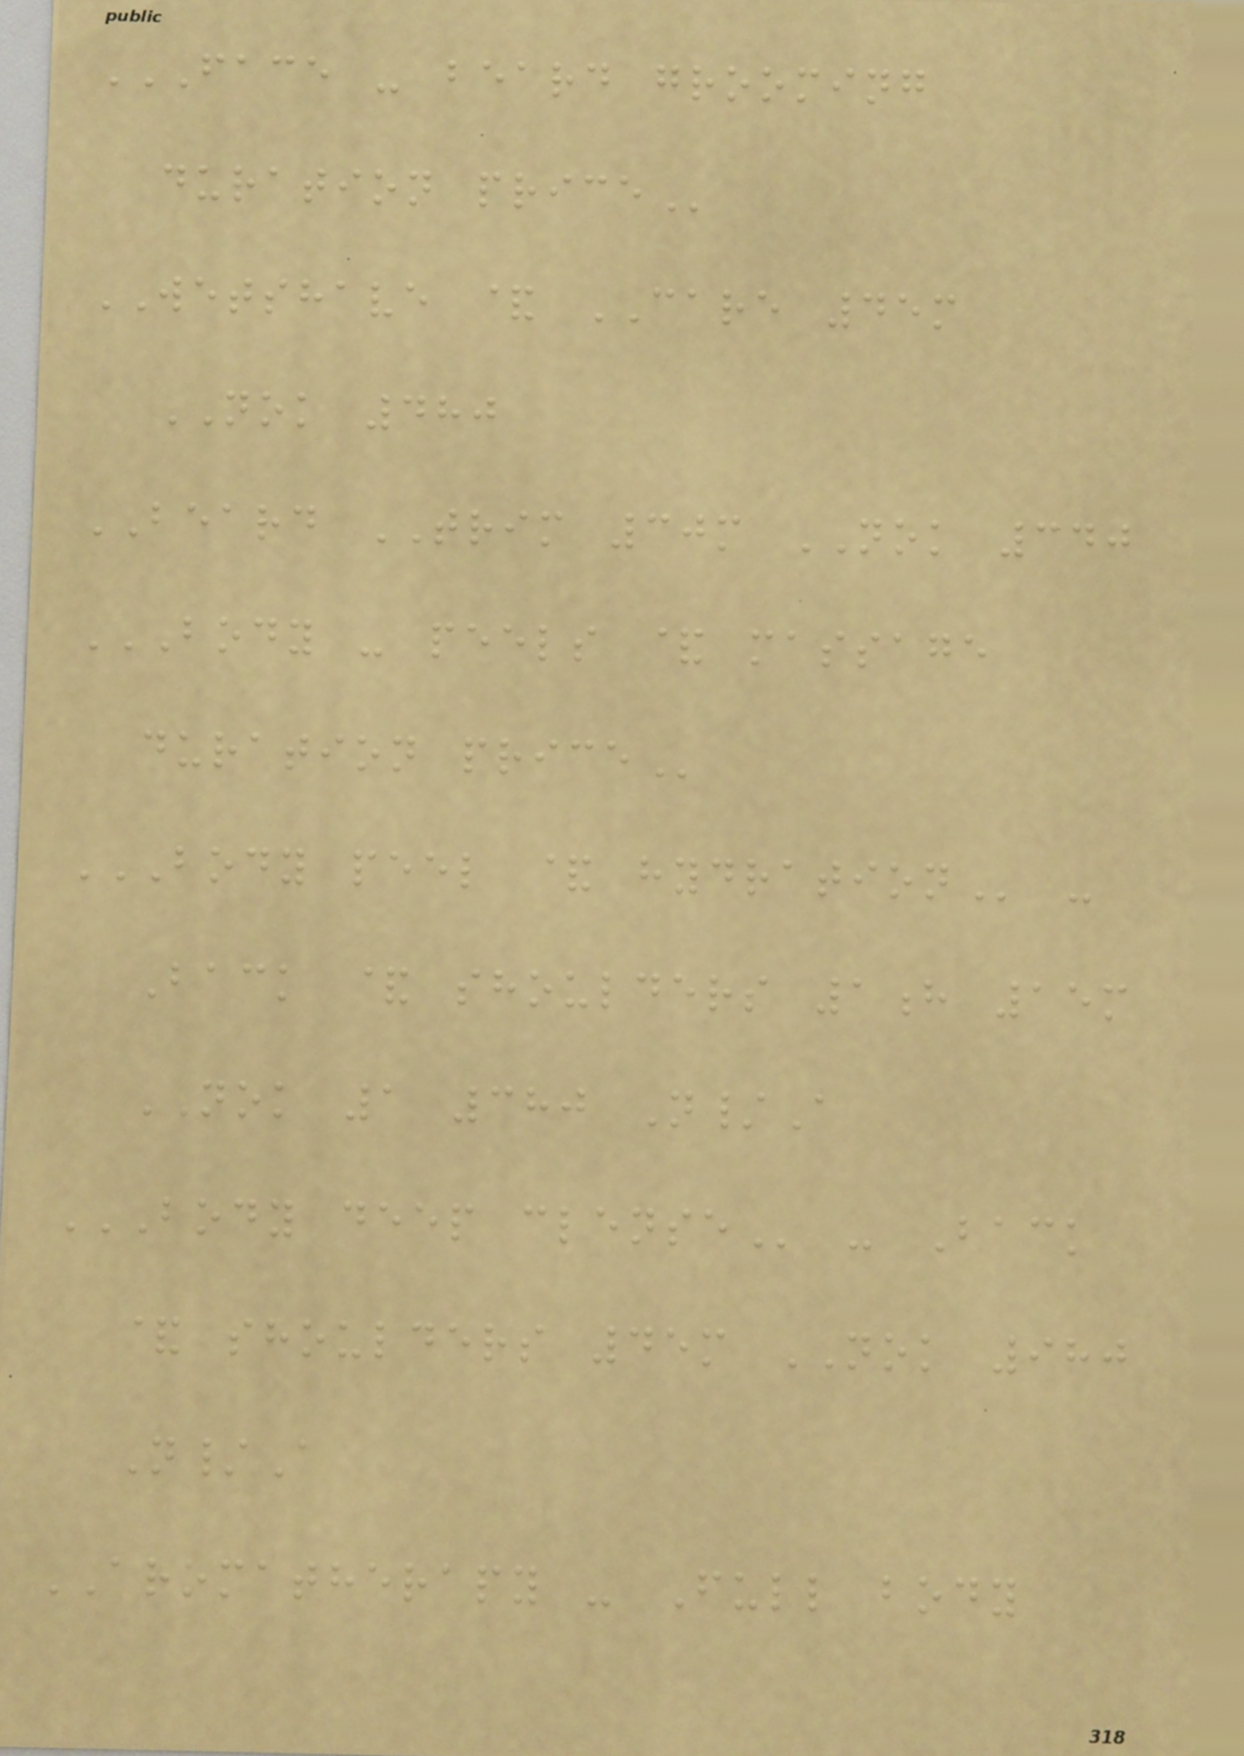FACE - BEARD GROOMING
DURATION PRICE
WETSHAVE & CARE 45m
NOK 480
BEARD TRIM 30m NOK 340
BODY - PEELS & MASSAGE
DURATION PRICE
BODY PEEL & HYDRATION -
Back & shoulders 1h 15m
NOK 1 380 N/A
BODY DEEP CLENSE - Back
& shoulders 45m NOK 980
N/A
AROMATHERAPY - Full body
